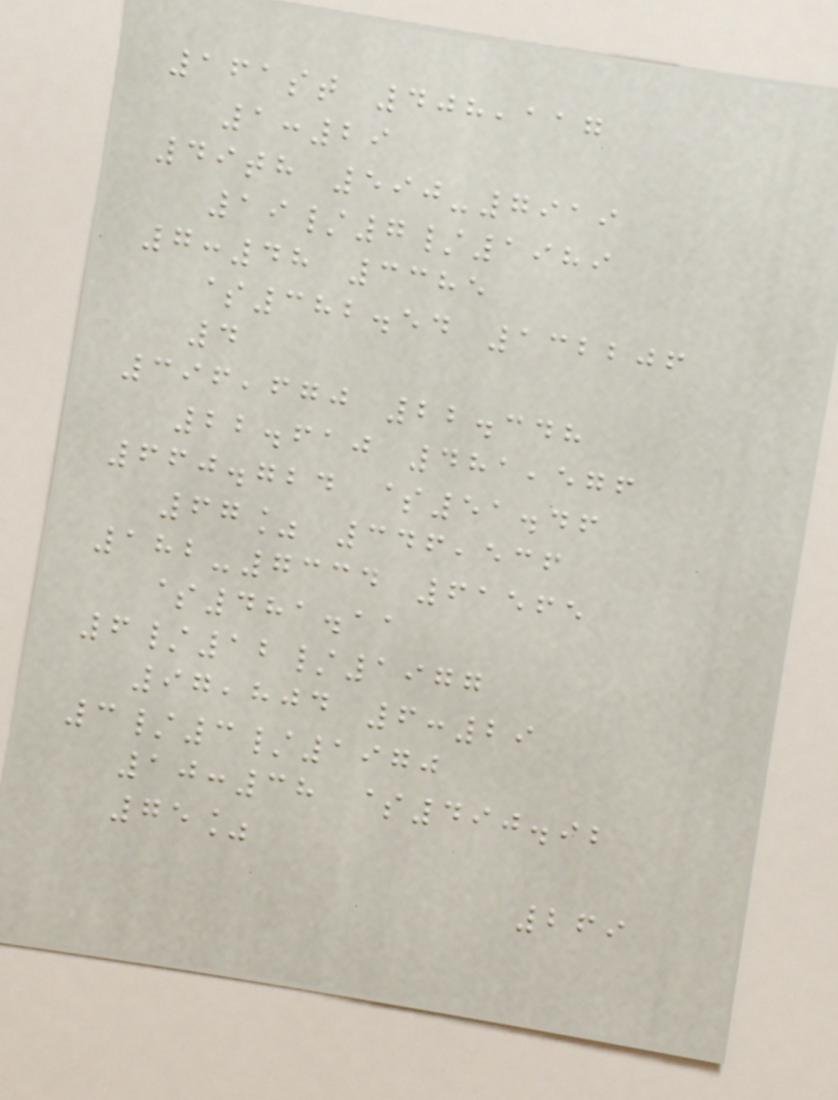161st 408,117
1:29
49th 590-7919
19/7/1989
7:48 3385
$382.54 132206
4
396,670 22.348
22.610 481,576
660.724 $51.46
67% 346,536
182-7334 61565
$481.11
6/12/1977
97,804 6:29
3/3/1970
10:38 $490.92
75%
269
